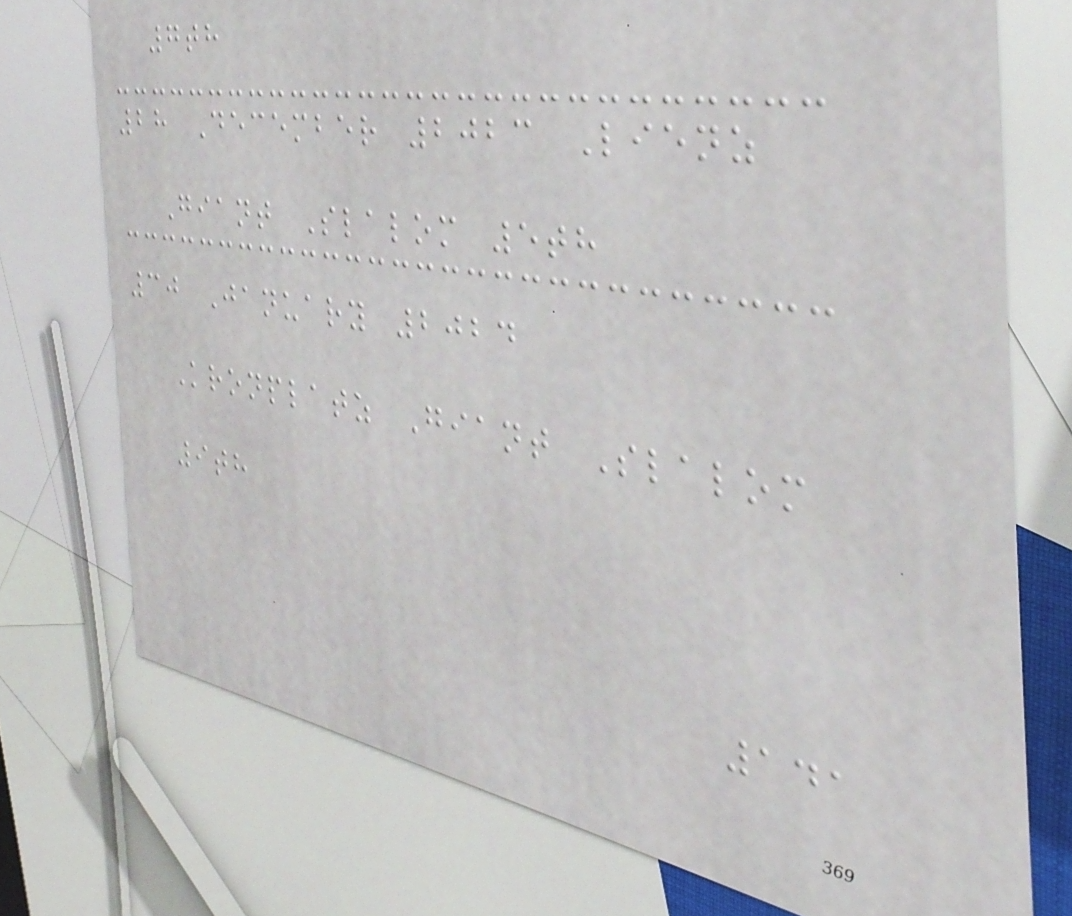7th
28 December 2023 Lienz
Giant Slalom 5th
30 January 2024
Kronplatz Giant Slalom
9th
141
